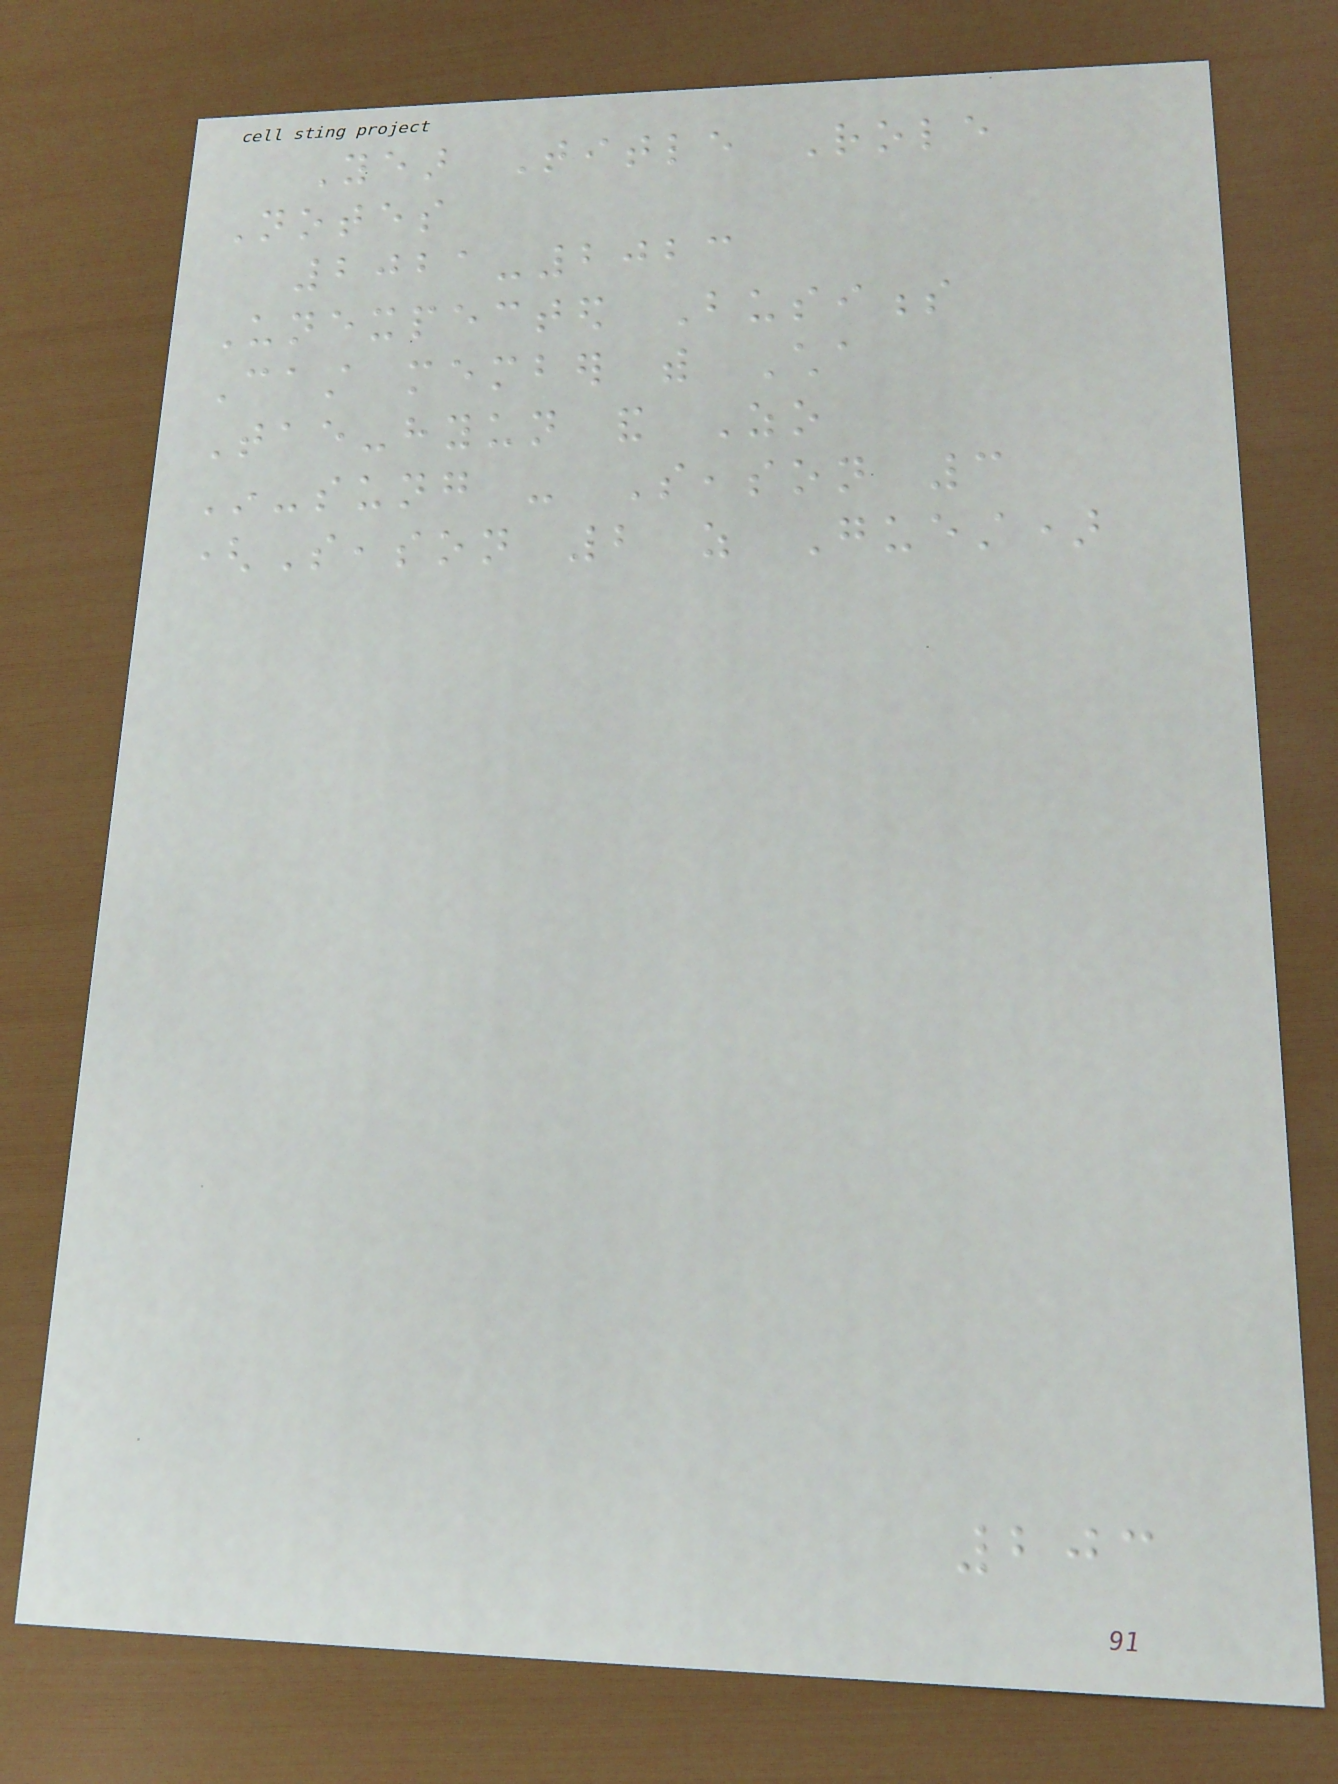Year Title Role
Notes
2021-2023
Unexpected Business
Cast member with Cha
Tae-hyun and Zo
In-sung - Season 3
(Season 2 as Guest)
203
